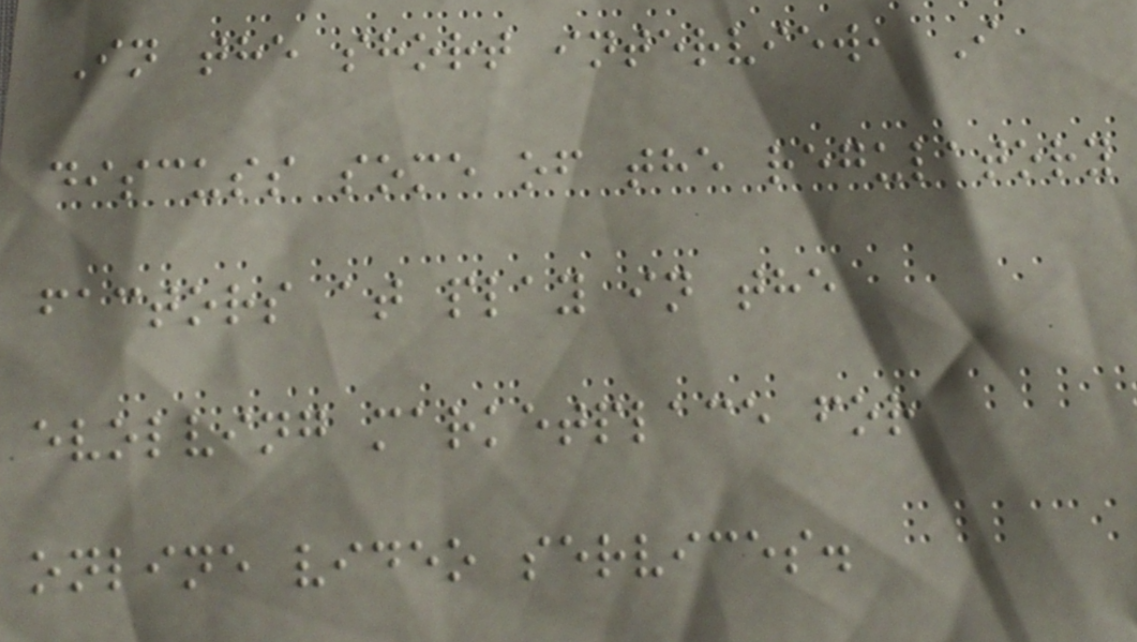In the short interview, I
discuss some of the regulatory
factors at play in the
evolving marketplace for
online video services.
